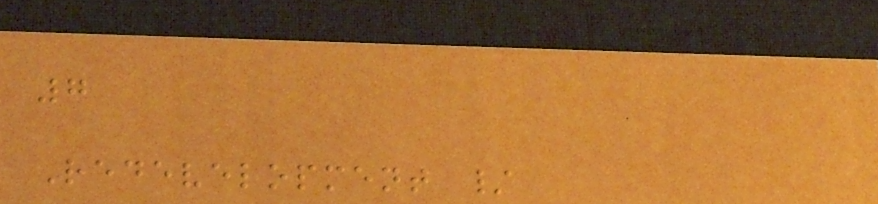7
Redevelopment /
